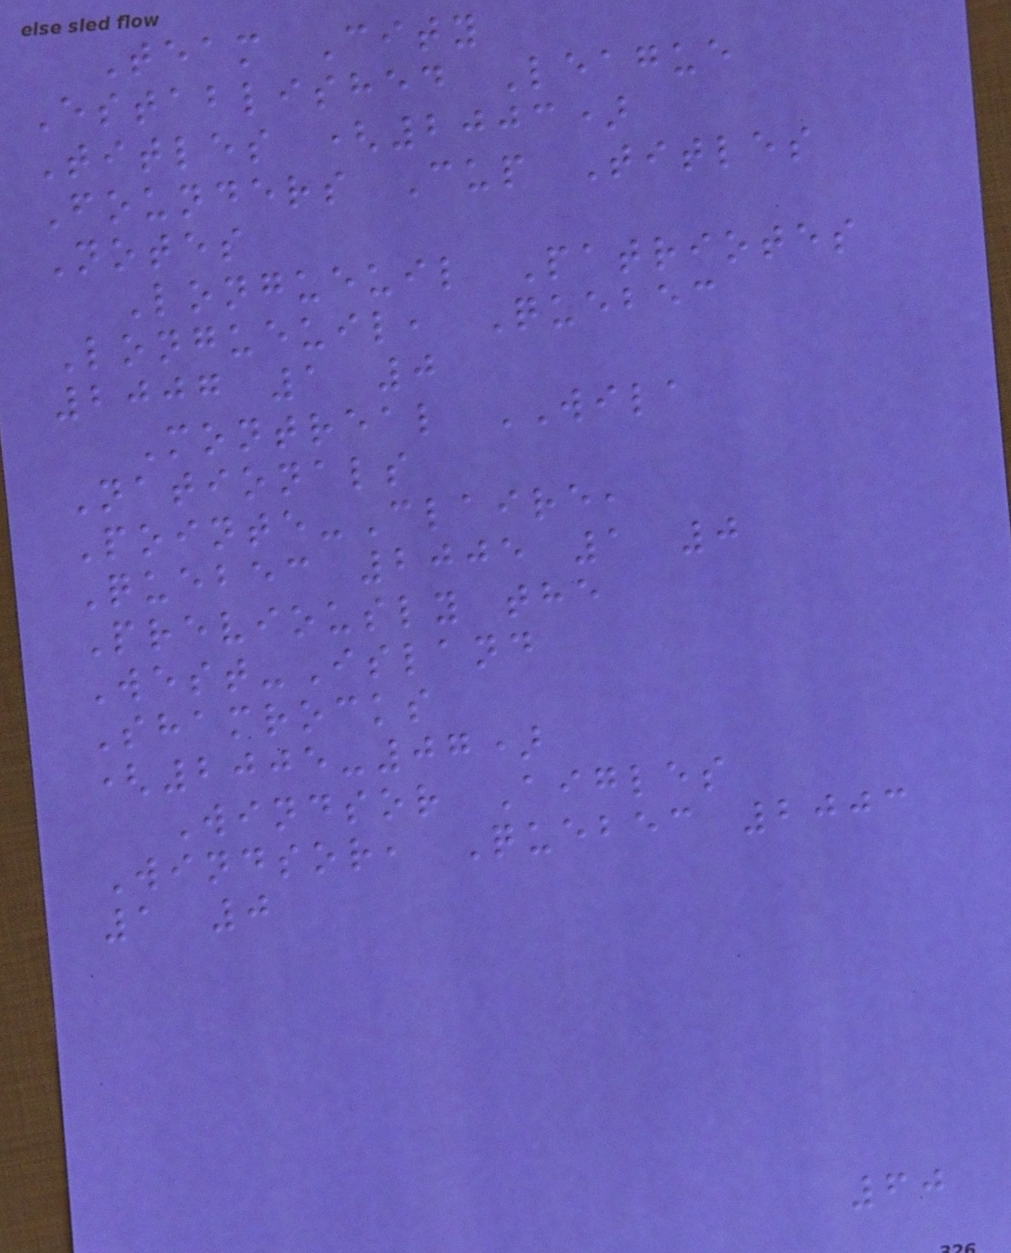Team City
Established League
Titles (2003)
Founders Cup Titles
Notes
Longueuil Patriotes
Longueuil, Quebec
2007 1 0
Montreal WILA
Nationals
Pointe-Claire,
Quebec 2005 1 0
Previously the
West-Island
Shamrocks
(2005-07)
Windsor Aigles
Windsor, Quebec 2003
1 0
60
